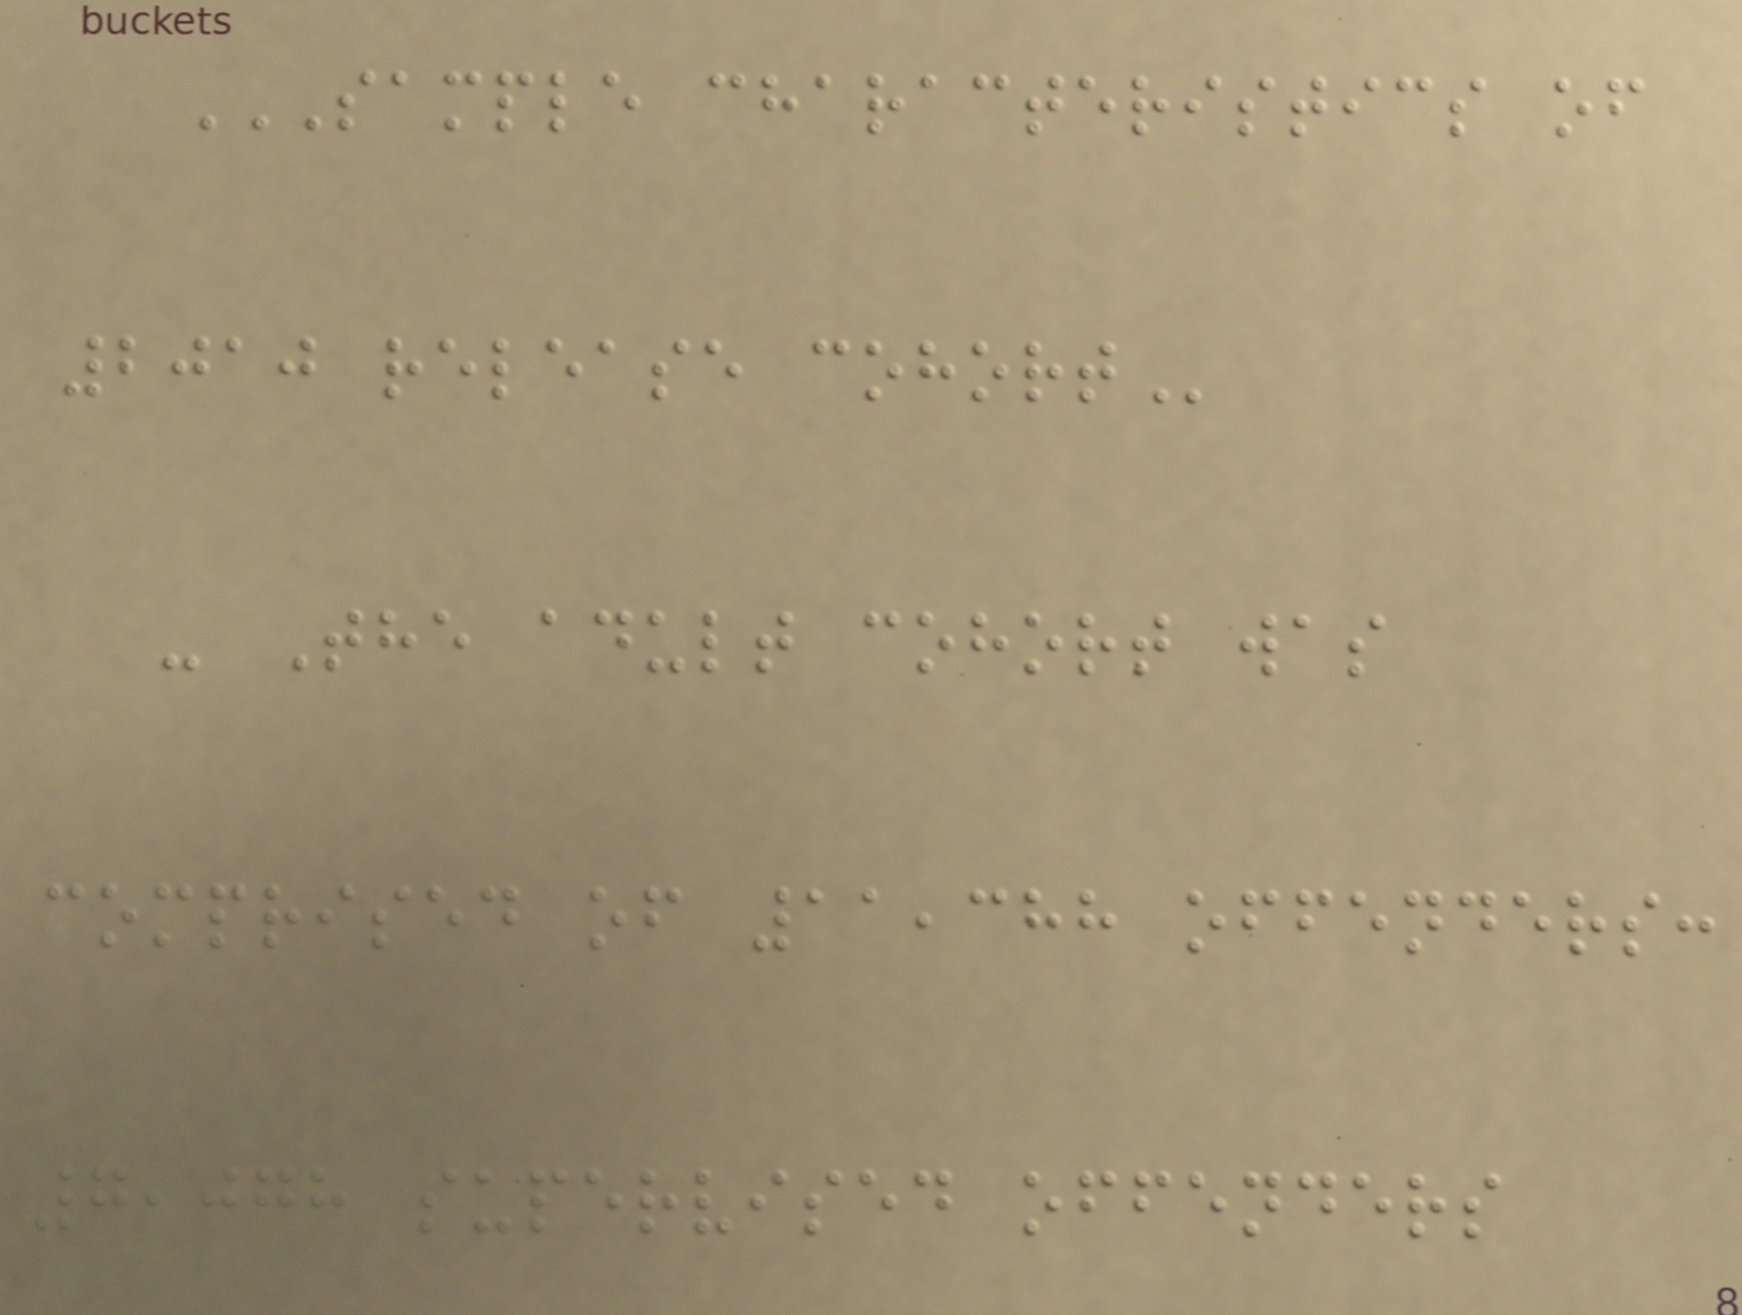SAMPLE CHARACTERISTICS OF
2010 RELEASE COHORT
- The adult cohort was
comprised of 11,388 offenders:
7,078 supervised offenders
